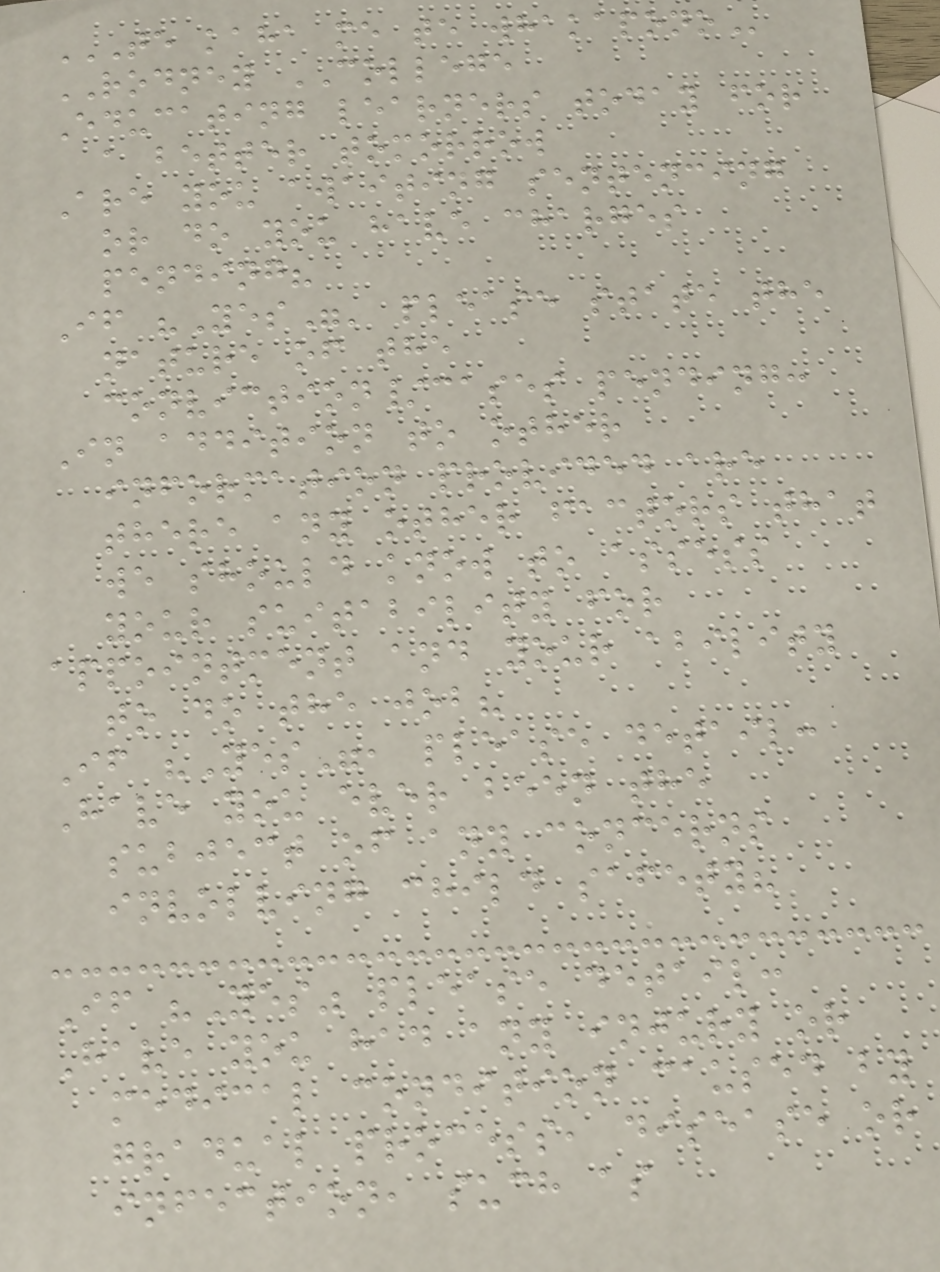TE KAHA ME TE WHAKAPONO
RODNEY COLLEGE
Educating learners today for
a better tomorrow
Are you awaiting sentencing
or do you have charges
pending?
If "Yes"' please state the
nature of the
conviction/cases pending:
In addition to other
information provided are
there any other factors that
we should know to assess
your suitability for
appointment and your ability
to do the job?
If "Yes", please detail:
Have you ever been the
subject of any concerns
involving child safety?
If "Yes" please detail:
Have you had any injury or
medical condition caused by
gradual process, disease or
infection, such as
